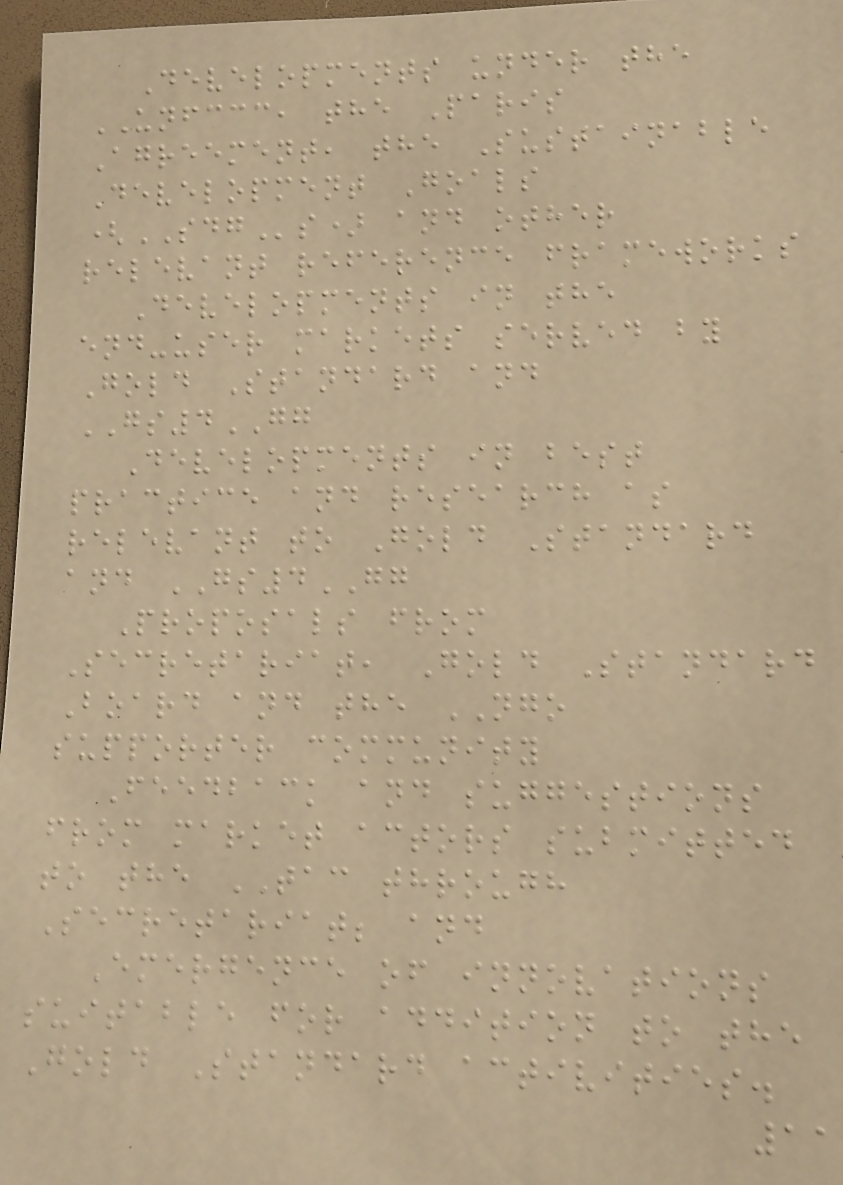Developments under the
UNFCCC, the Paris
Agreement, the Sustainable
Development Goals
(SDGs) and other
relevant reference frameworks
Developments in the
end-user markets served by
Gold Standard and
GS4GG
Developments in best
practice and research as
relevant to Gold Standard
and GS4GG
Proposals from
Secretariat, Gold Standard
Board and the NGO
supporter community
Feedback and suggestions
from market actors submitted
to the TAC through
Secretariat; and
Emergence of innovations
suitable for addition to the
Gold Standard activities.
11
